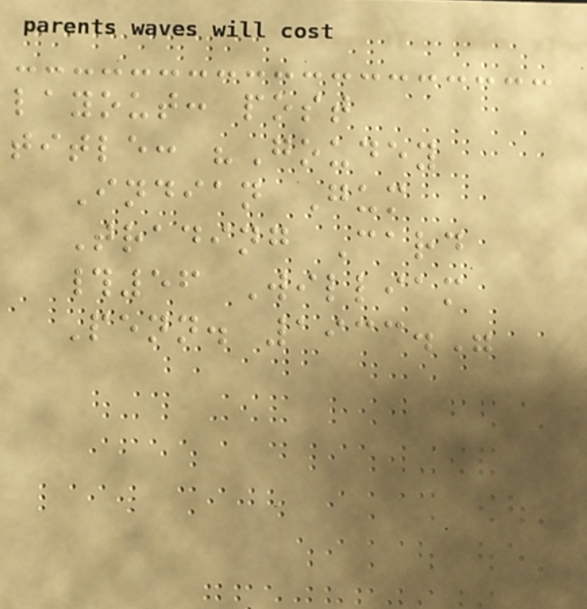layout: post
title: "Goudey
Indian Gum
Trading Card
#56 William
Penn. 1933."
